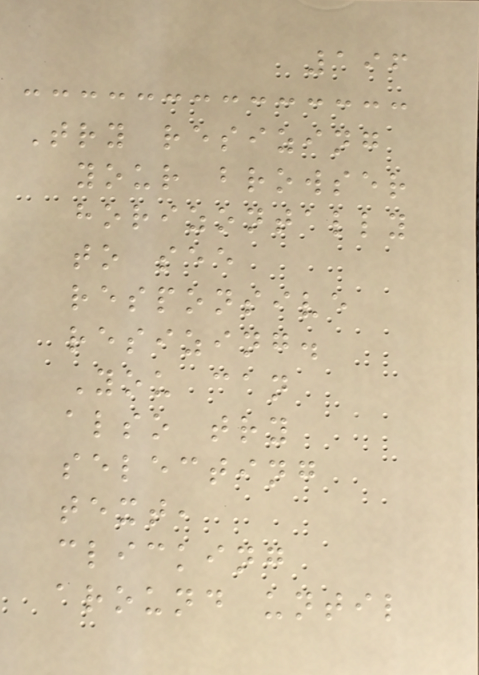196
Try resizing
your browser
horizontally
to see
responsive
resizing.
You can
also try
selecting
text,
clicking
around until
